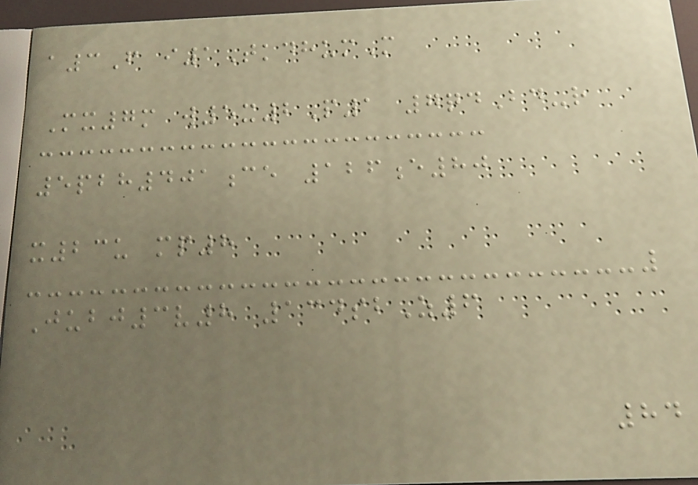a3F i1TkdhumM
Mx7m w5x2P1 7qdBd-r
5pbh401ce 126e80
x23u mp8
Jubj3v8 134sbZ6
84
